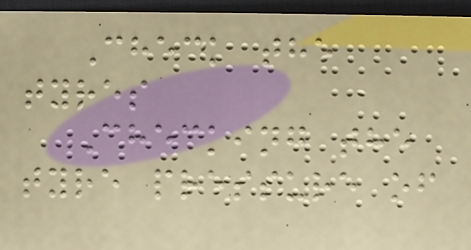Check the
tyres
Checking the
tyre pressure of
